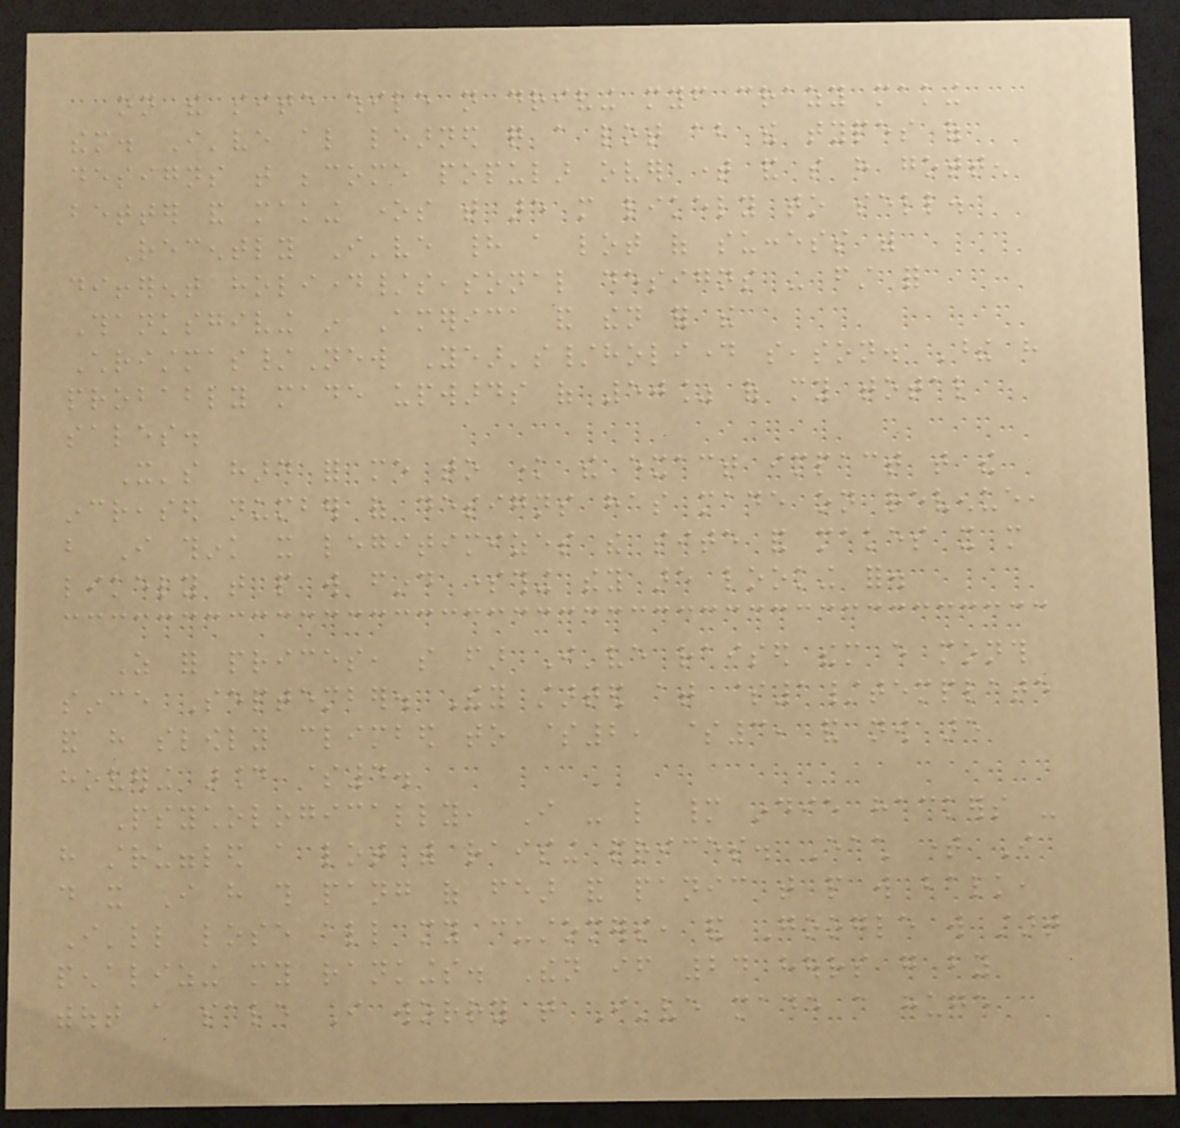on the site while not driving myself crazy making
them. I've also learned quite a lot about the types of
designs that become popular over time and so have gotten
better and making ones that are more likely to sell.
Recently I've had a lot of success with
different holiday/seasonal designs - first for
Thanksgiving in America and then for the
Christmas/New Year's/holiday season. These have
probably made upwards of 50% of my total
sales.
It's hard for me to know the exact impact that the
increased number of designs has made on revenue,
but I think it legitimizes the site and makes it more
likely that people will find something they are looking for.
As for prices, so far I've raised them every month
since September. They started at $1/template
and have slowly climbed to $2, $3, and now are
hovering around $4.
Psychologically, I - like many indie hackers -
have struggled a lot with raising prices. Each time I
do it I have this pang of fear and panic that people will balk,
I'll lose all my customers, and Google will start
penalizing my rankings. Then if 24 hours go by
without a sale I worry that I've made a huge
